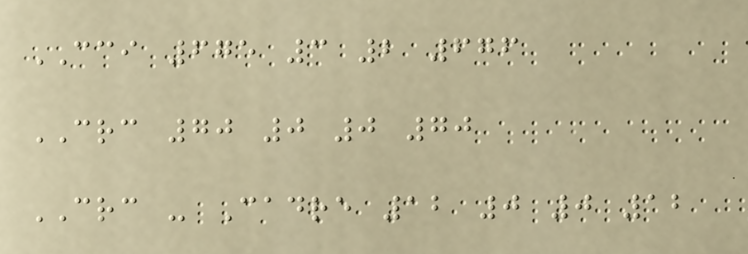CCI 675 3 2 676
CRC 70 0 0 70
CRC - Cadre 12 0 0 12
